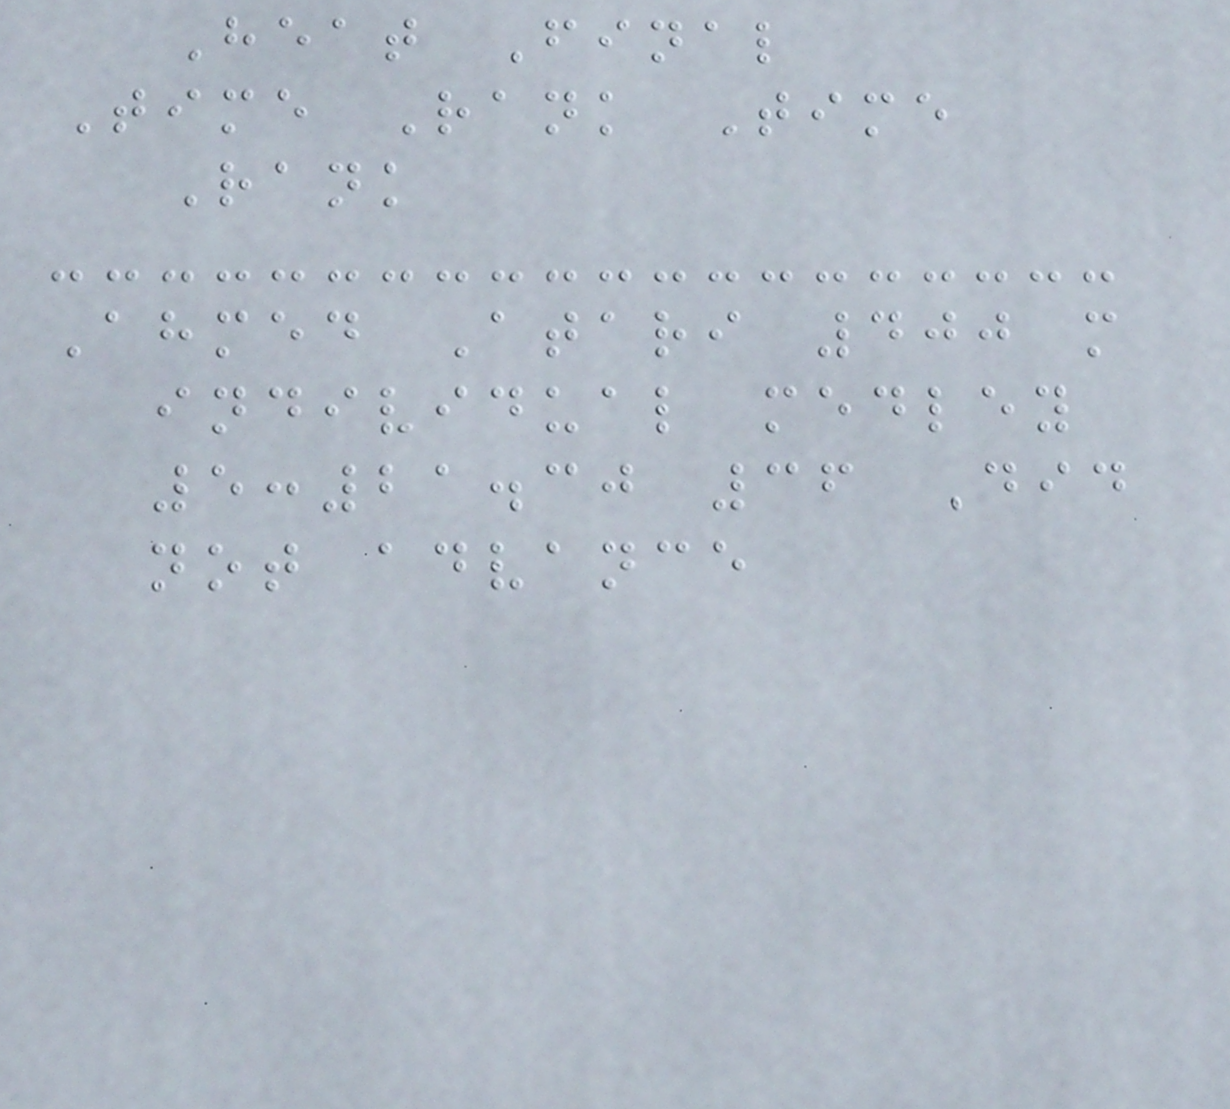Heat Final
Time Rank Time
Rank
Ahmed Atari 400 m
individual medley
5:21.30 36 Did
not advance
